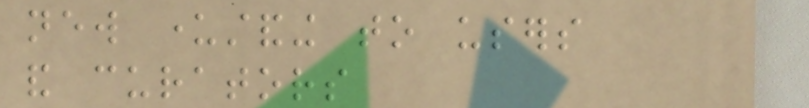new understanding to users
and curators
